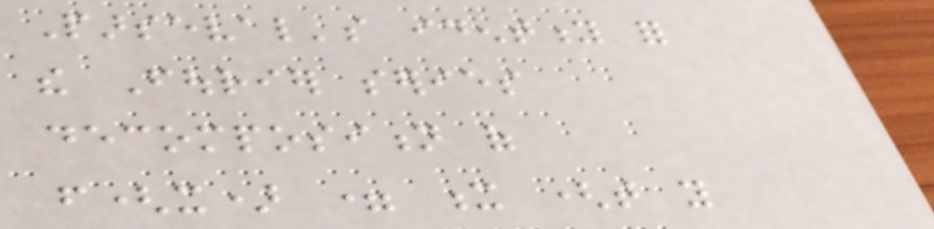Parseval's identity for
the Fourier series
decomposition of
f(x) = x (that you
